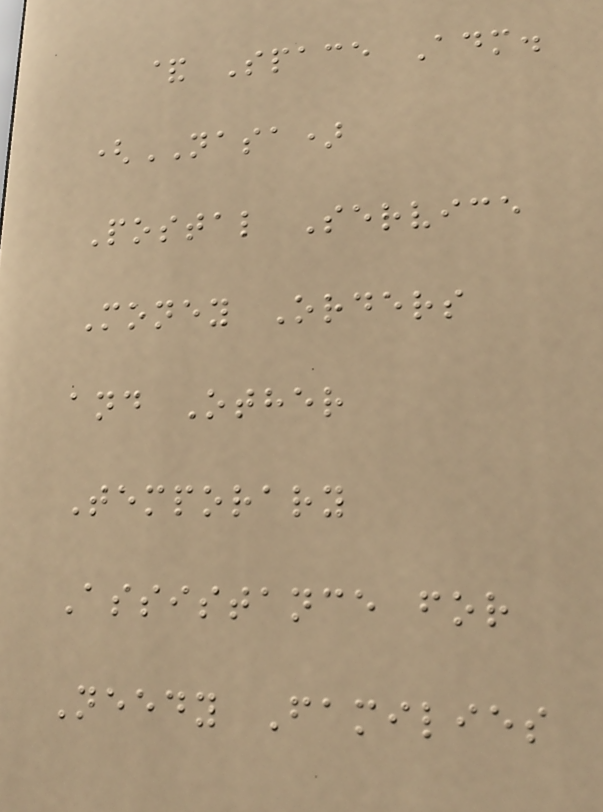& Space Adm.
(NASA)
Postal Service
Money Orders
and Other
Temporary
Assistance for
Needy Families
